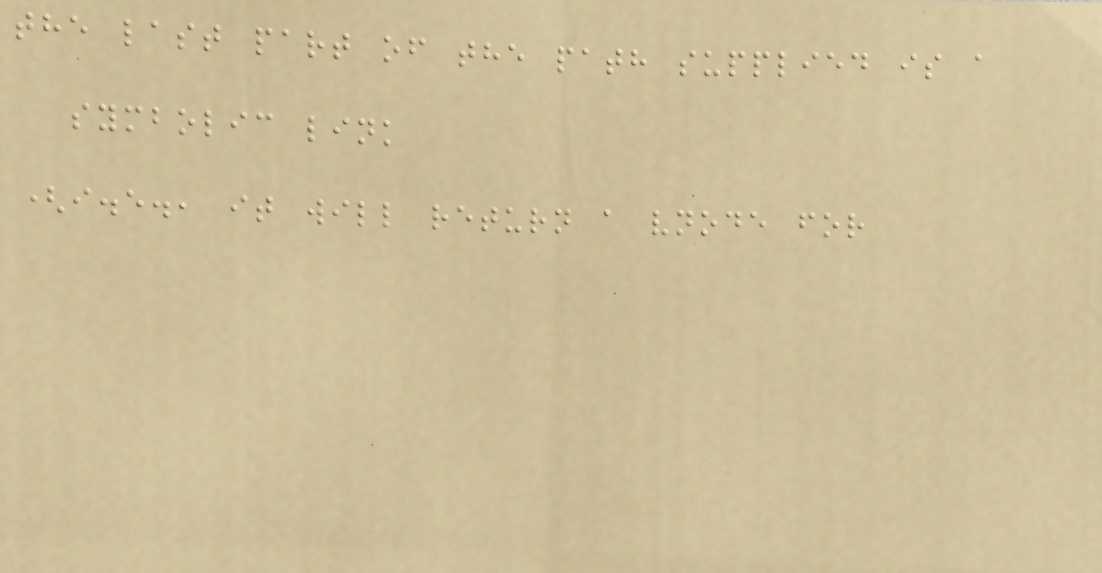the last part of the path supplied is a
symbolic link
(i.e., it will return a vnode for
